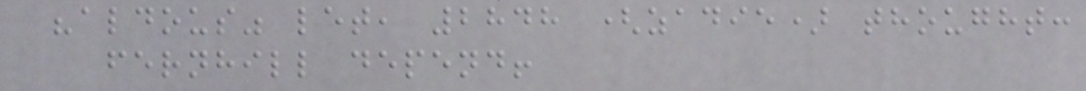"aldous" let, 2848 (zadie) thought:
fernhill depend!
